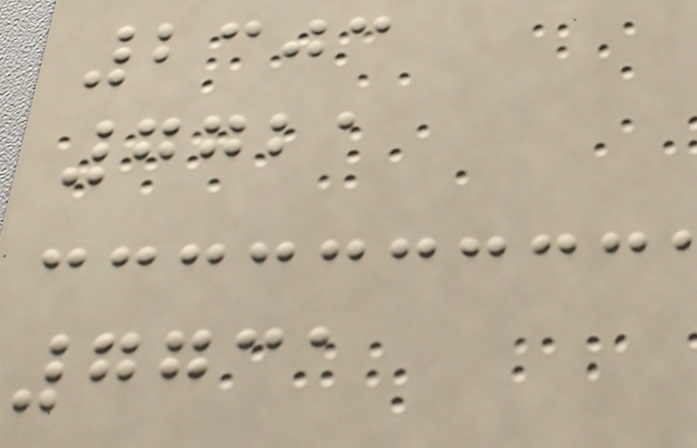2303
7721
7731
